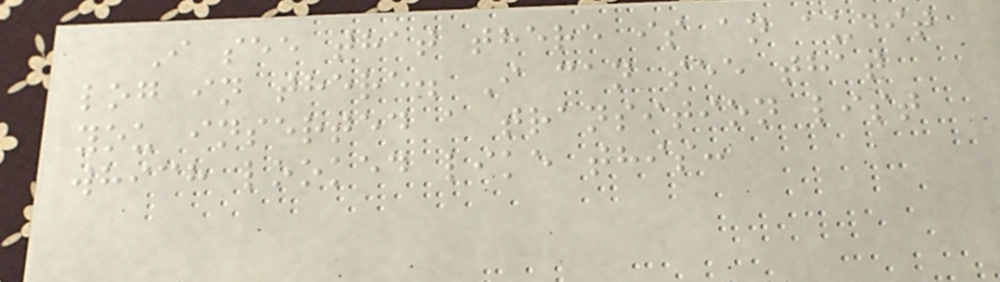I see that there is an audit
log in there. I can see that
you inserted a transition list
which looked like this:
